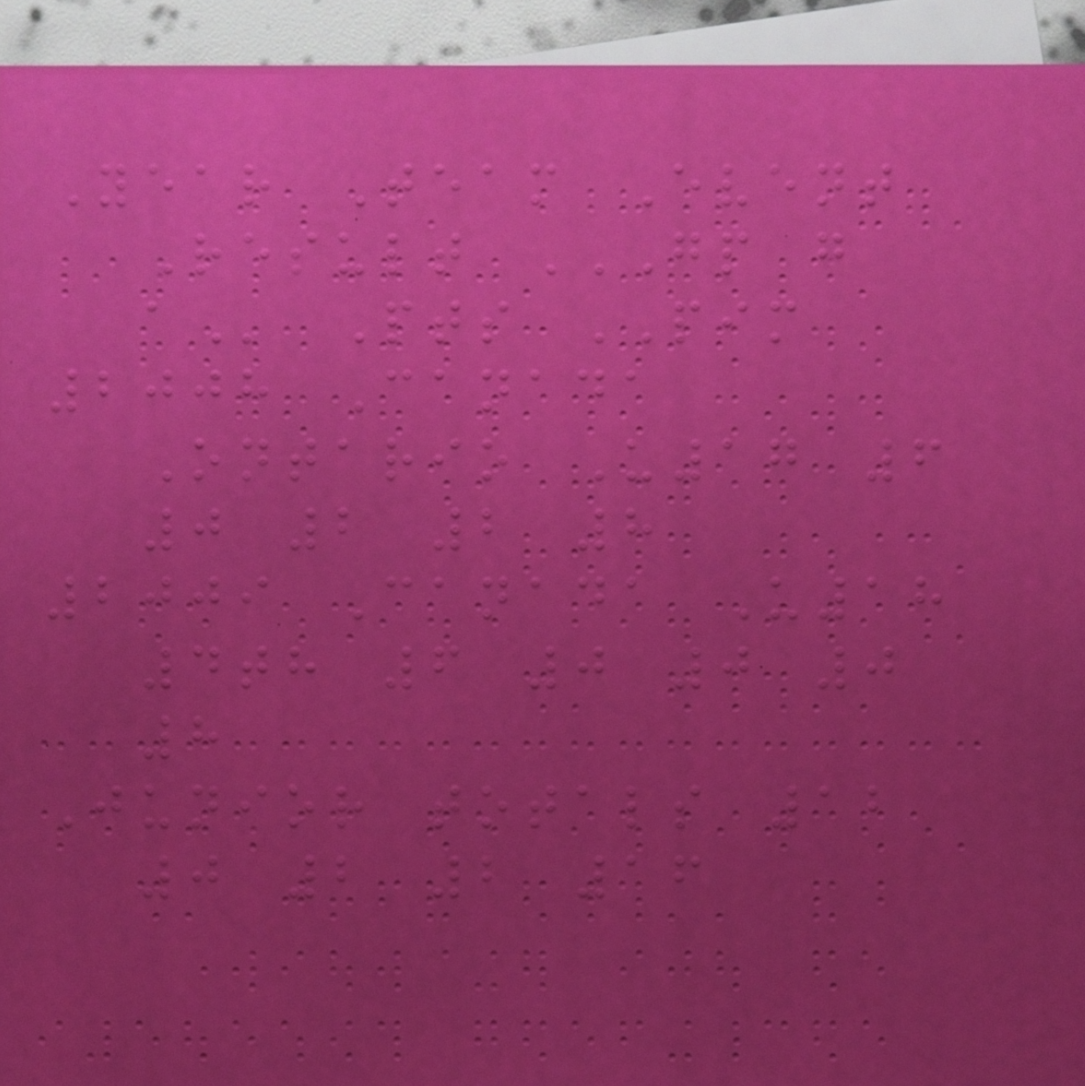Year Team Event
Result GP G
A Pts PIM
2008 Canada
Ontario U17 6
0 2 2 8
2009 Canada U18
4th 6 0 0 0
8
Junior totals 12
0 2 2 16
